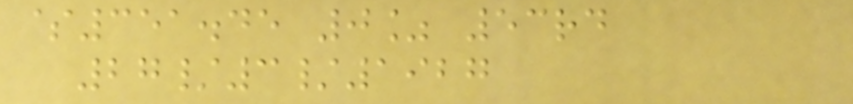$351.45 0% 53rd
27/3/1927
